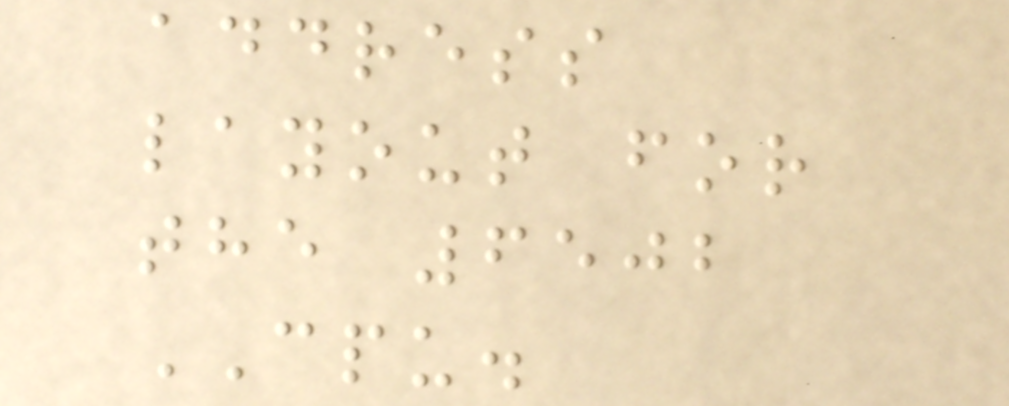address
layout for
the 6502
CPU.
